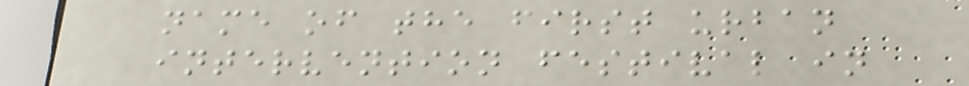name of the first urban
intervention festival in
